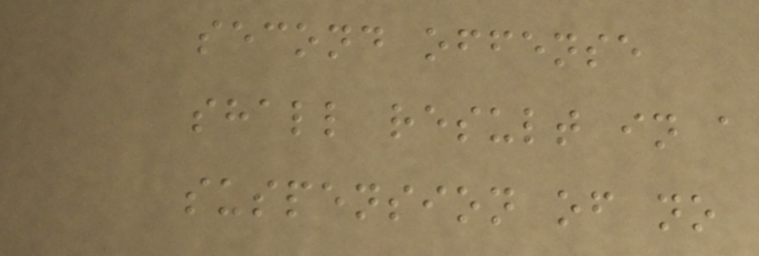second offense
shall result in a
suspension of no
